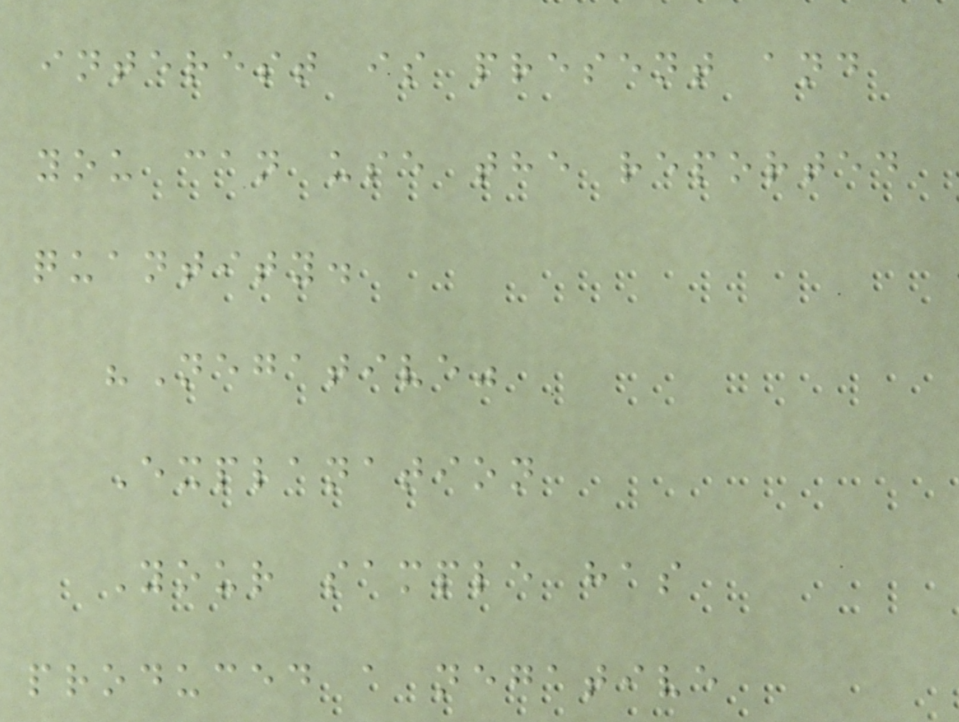interest is present and
you can use the reported
quantity.
"Negative"
Explanation
Your sample has
produced a negative
